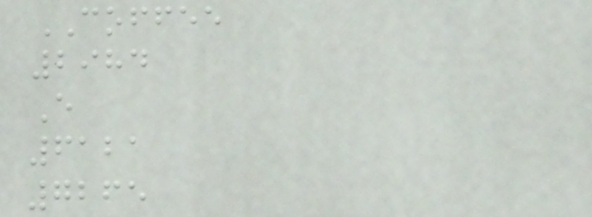COFFEE
2984
E
6121
7265
